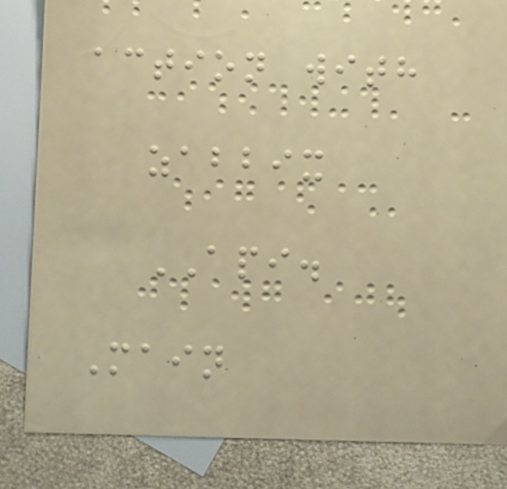action with
zabbix
API.
Main
